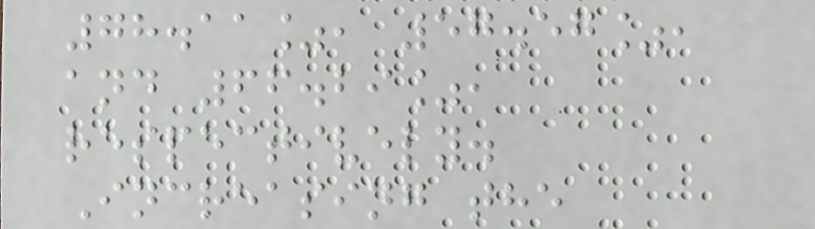78.11%, 57.57%,
and 66.29%,
respectively.
Increasing the
